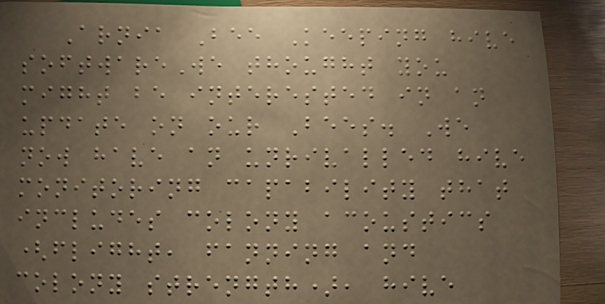Arnia Bee Keeping hive
softwareWe thought you
might be interested in an
update on our Bees. We
now have an unrivalled hive
monitoring capability that
includes colony acoustics
(flight, fanning and
colony strength), hive
